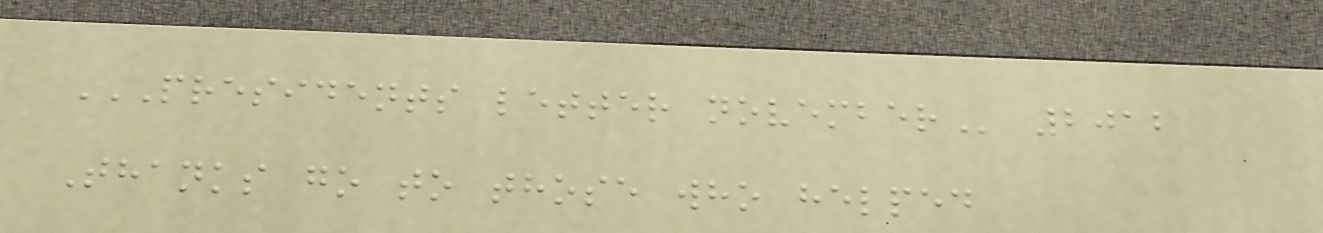PRESIDENTS LETTER NOVEMBER 2012
Thanks go to those who helped
